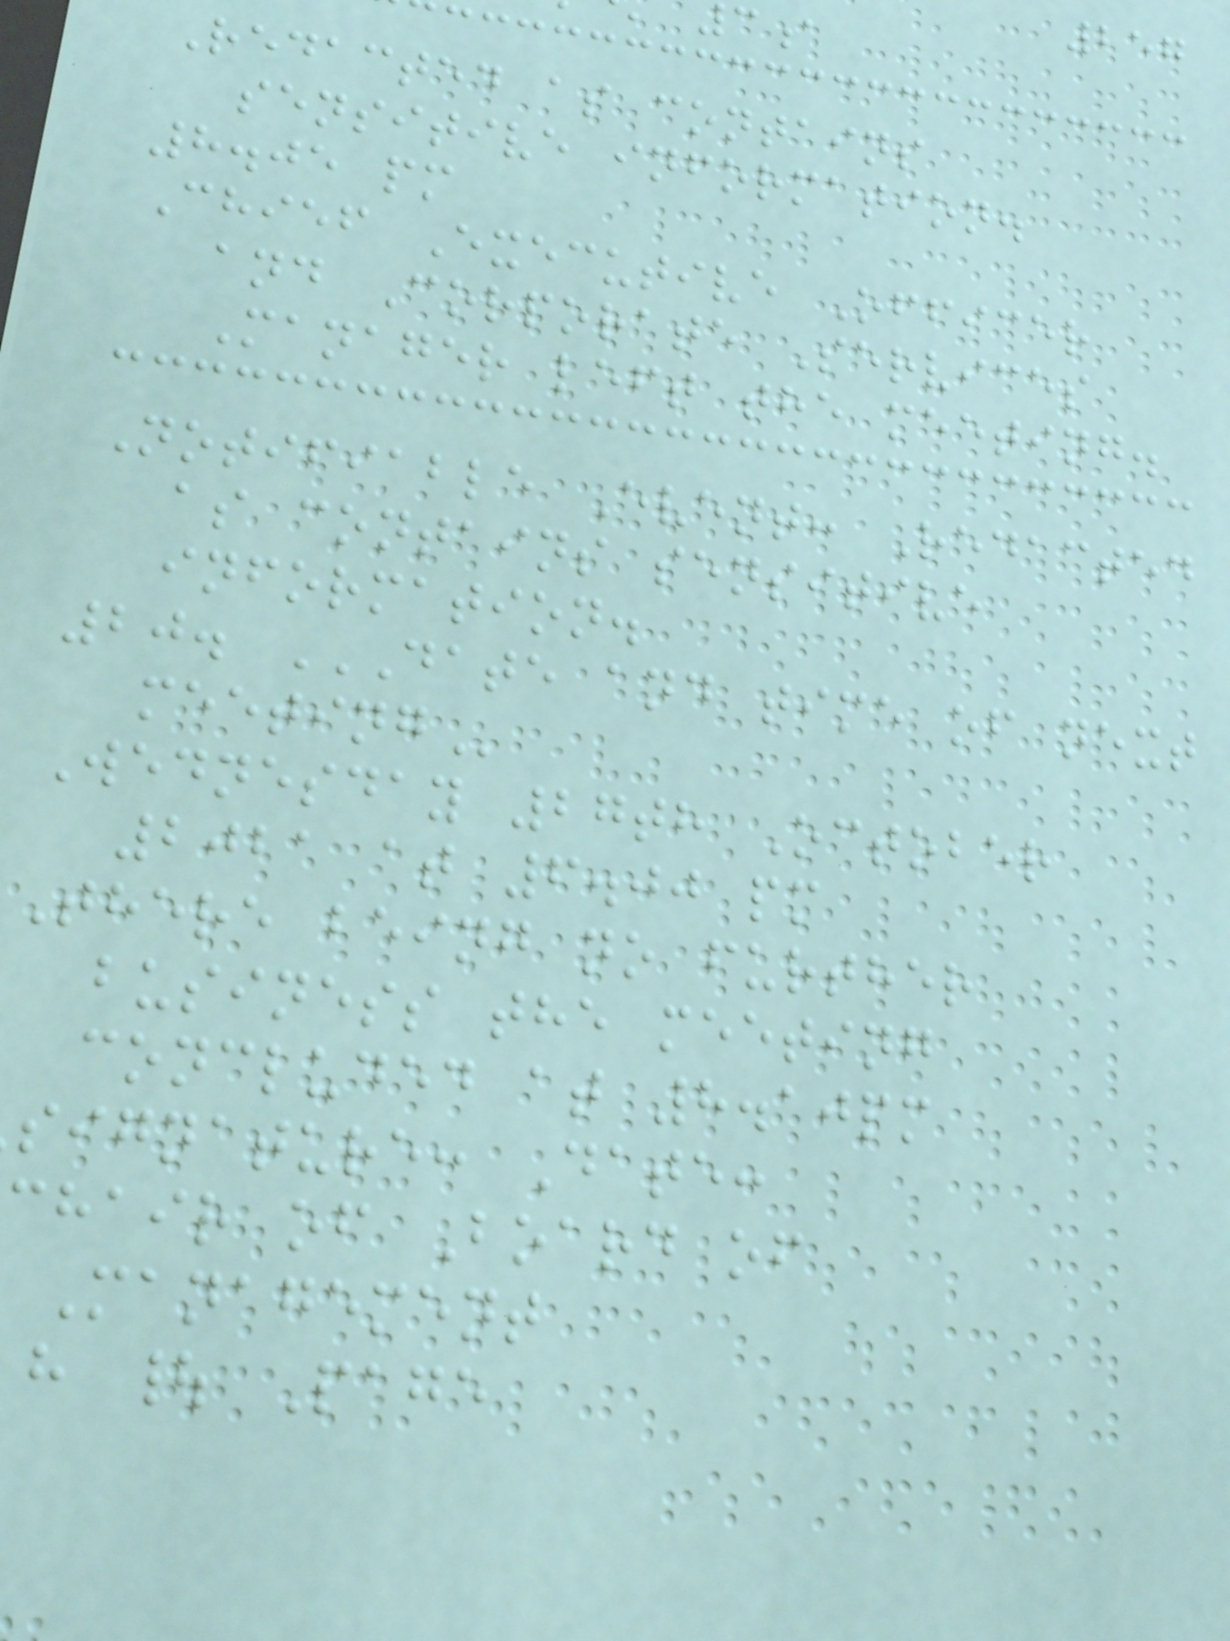257
Redacted as contains
sensitive information.
8.05 pm
Chief Executive Officer
and Corporate Services
Manager left the meeting.
Notifiable Event: Redacted
as contains sensitive
information.
20. DATE AND TIME OF NEXT
Wednesday 27th October
2021 at 6.00 pm
There being no further
business the meeting
concluded at 8.10pm
signature: Date:
chair of Board of
Management
h | Page
